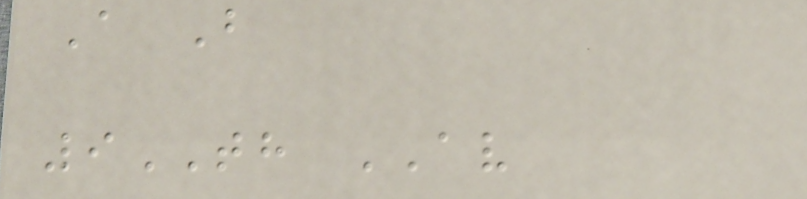A B
9TH AV
